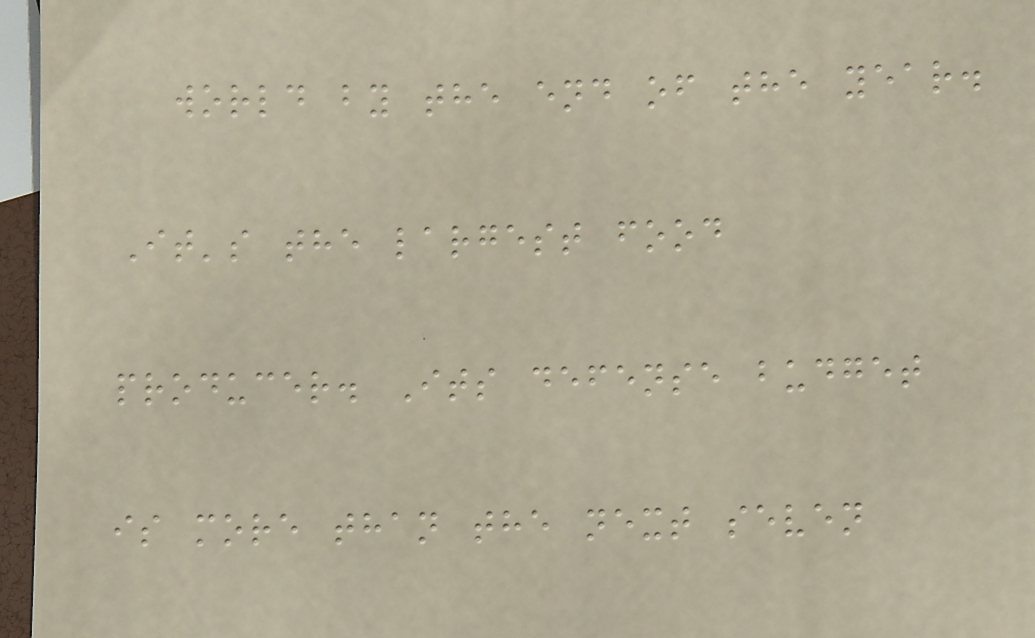world by the end of the year.
It's the largest food
producer. Its defense budget
is more than the next seven
